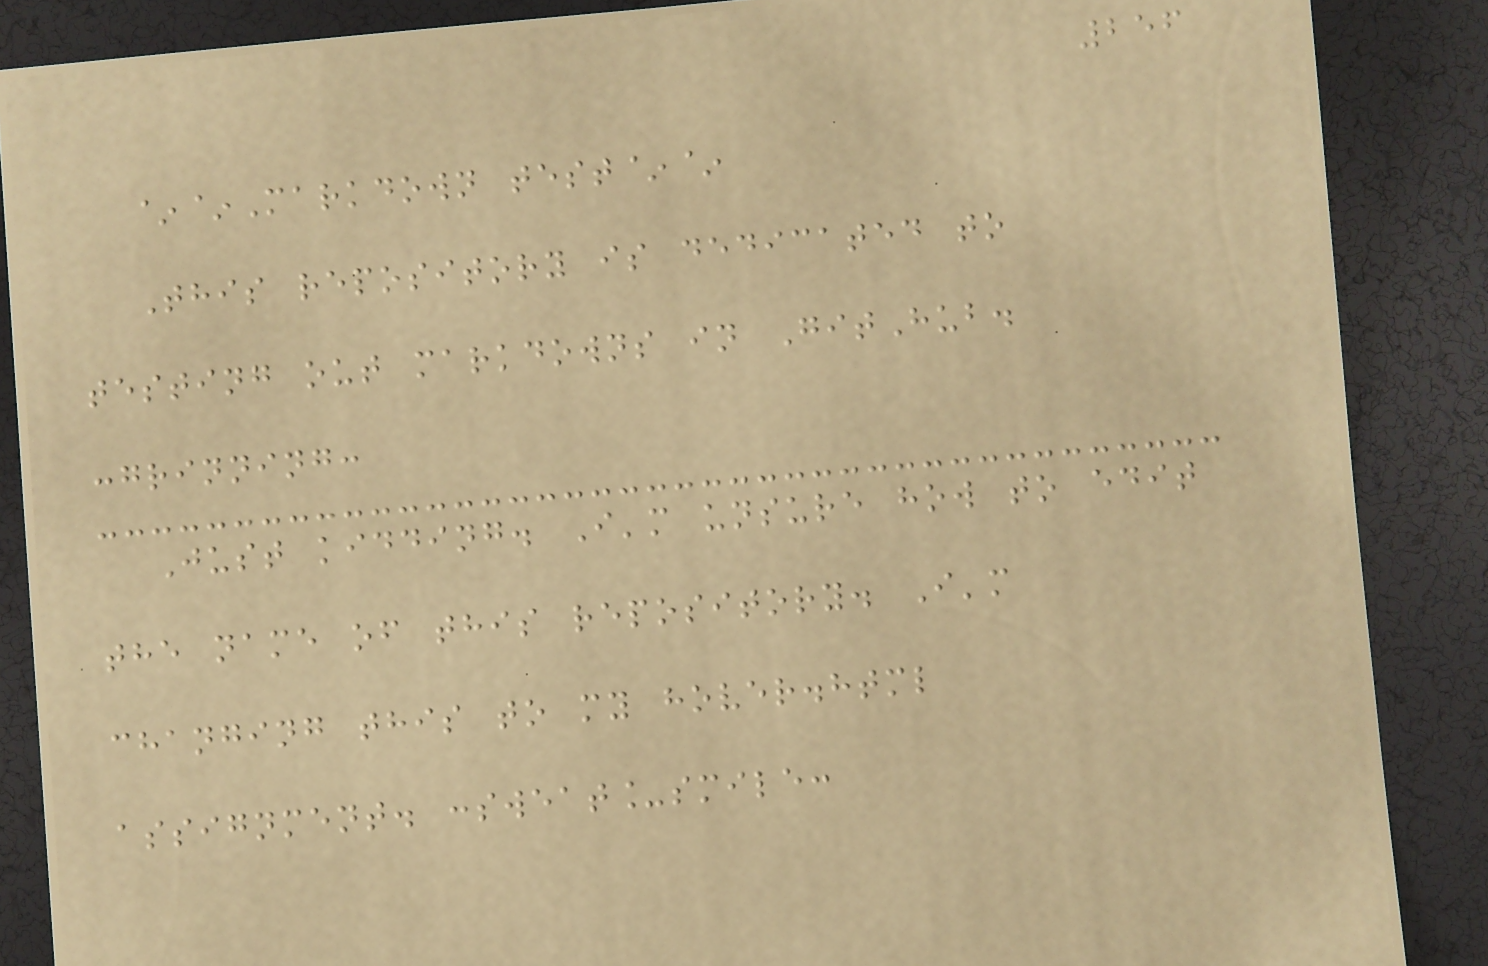256
~~Markdown test~~
This repository is dedicated to
testing out markdowns in GitHub.
:grinning:
Just kidding. I'm unsure how to edit
the name of this repository. I'm
changing this to my hover.html
assignment. :sweat_smile:
